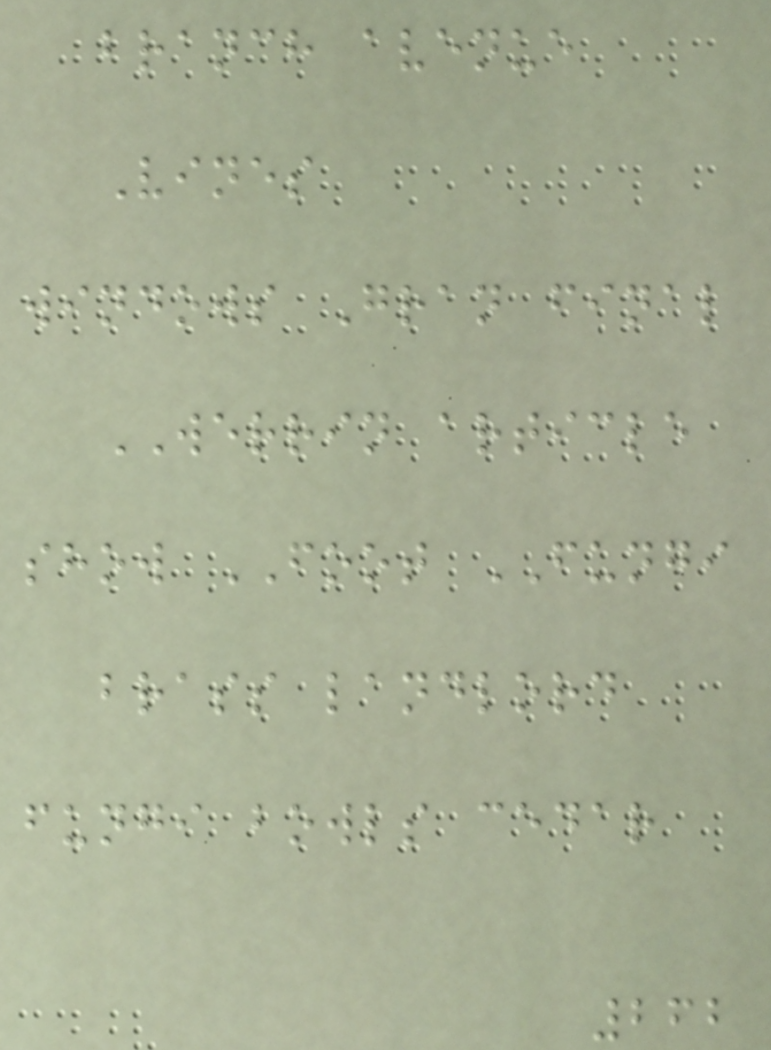branch avenue
Vines
windows Gran final
WERRIN article
show FOOT FUNGI
brass landlord
fungi bowls cedar
262
